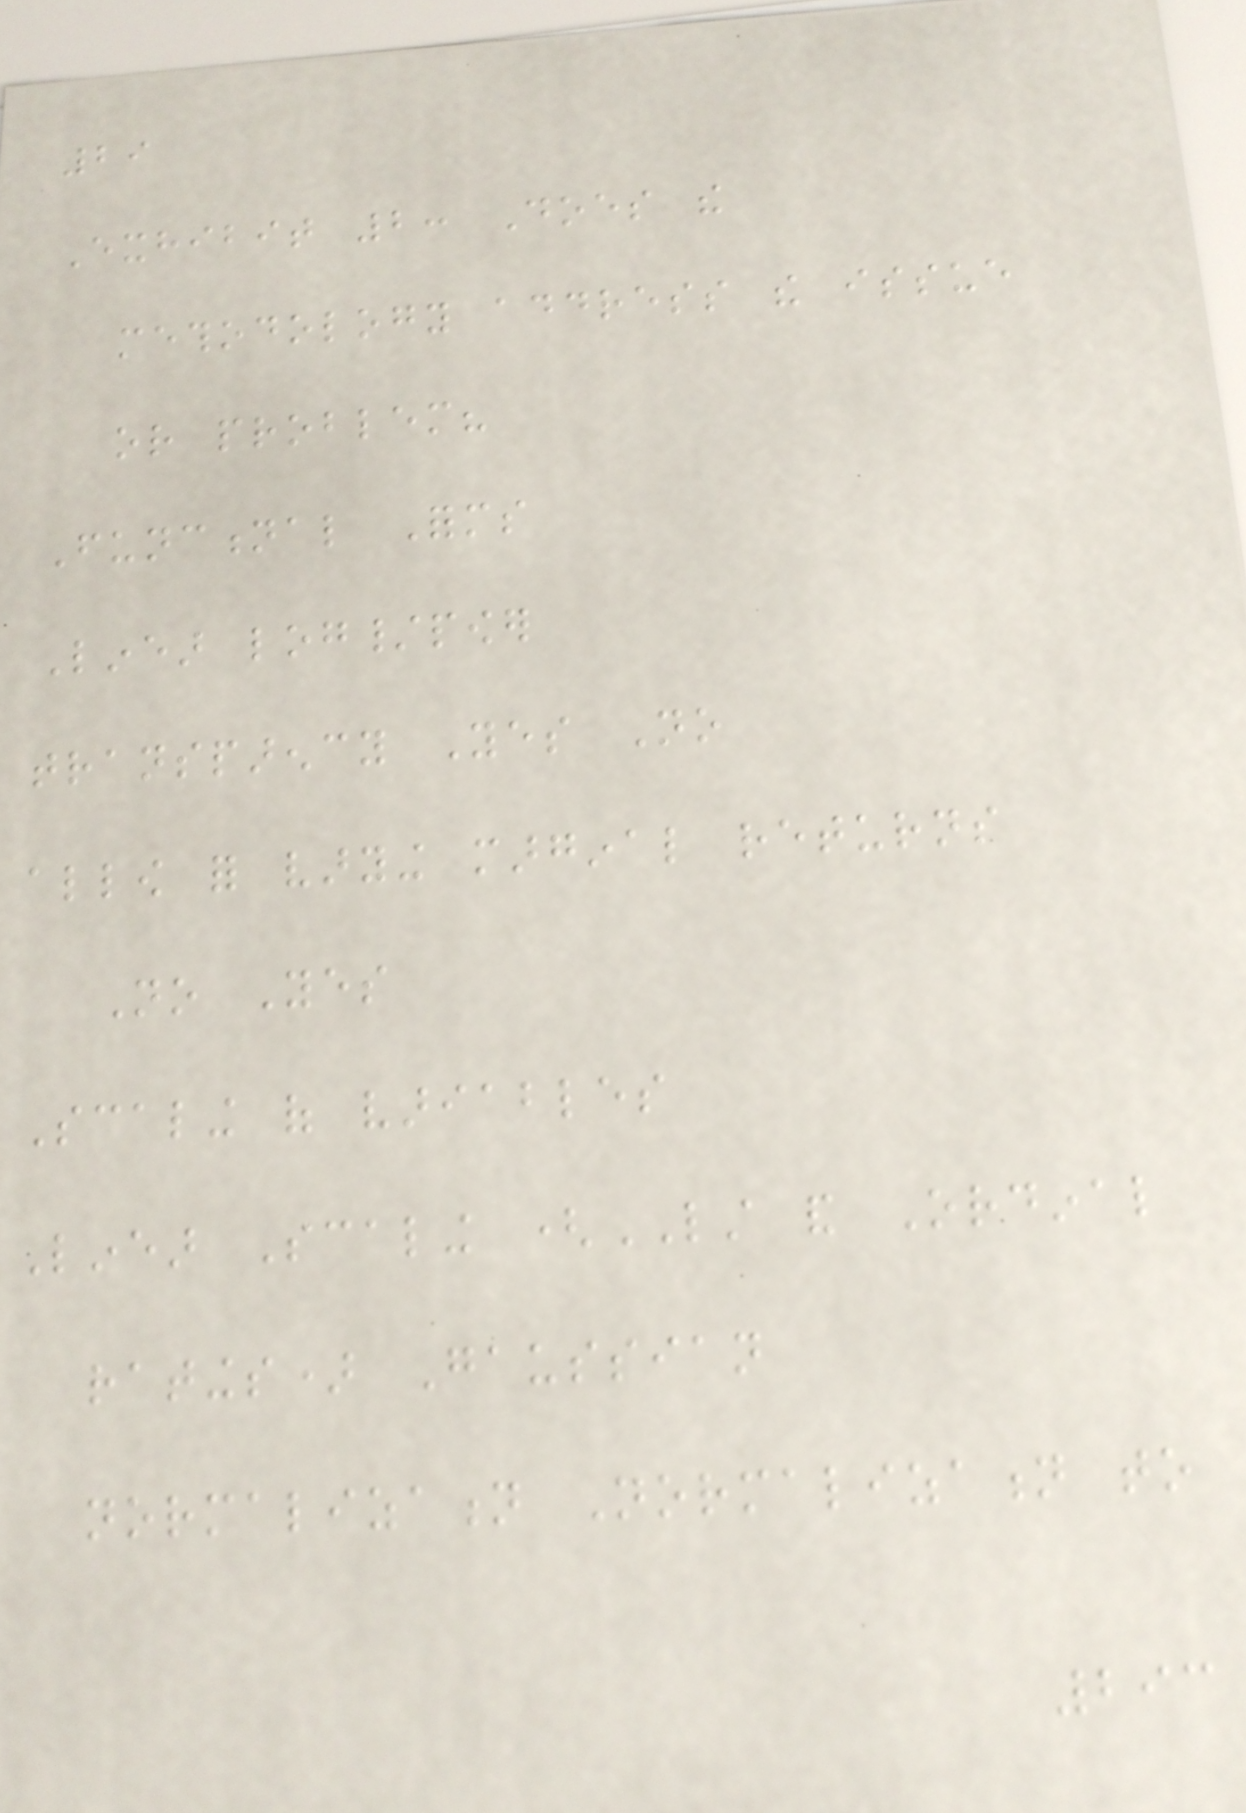29
Exhibit 2: Does the
methodology address the issue
or problem?
Functional Forms
Linear log/power
transparency Yes No
allow for varying marginal returns
No Yes
Scaling of variables
Linear Scaling (LST and Ordinal
ratings) Gaussian
normalization Normalization to
293
